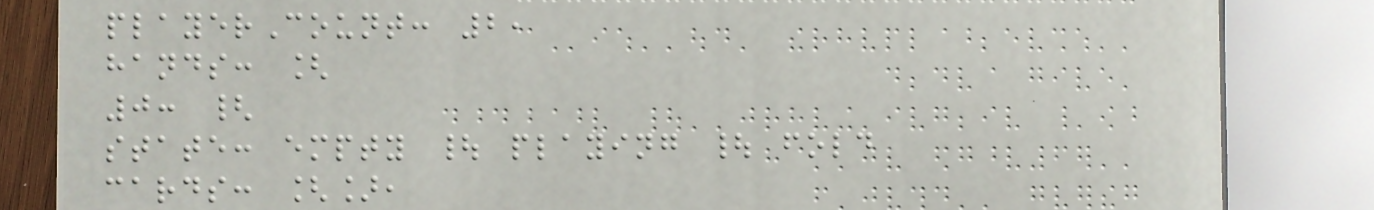playerCount: 2,
hands: [
0: {
state: empty | playing | fold
cards: [],
